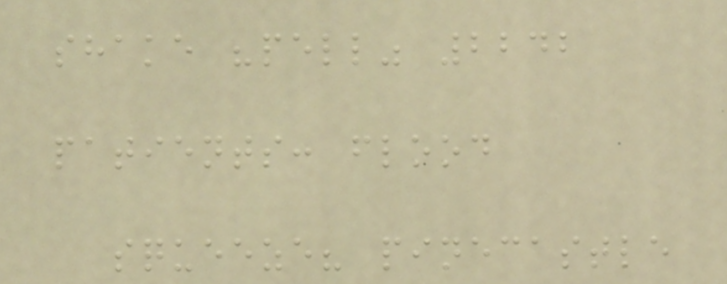shake "pell" 2242
patients: flood
squeeze? pinecastle
